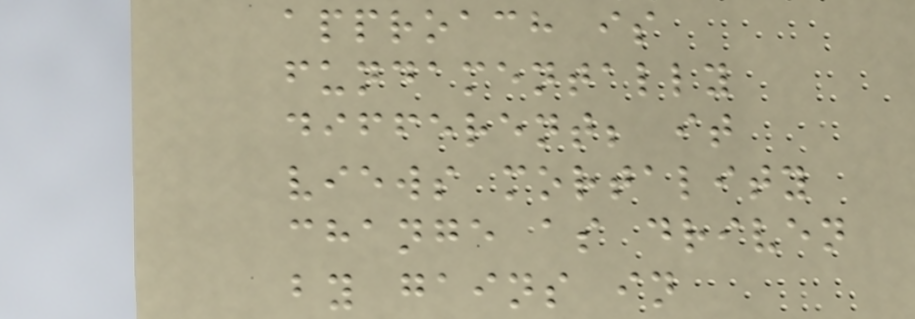approach is
fundamentally
different; it
views mortality
change as driven
by gains in
